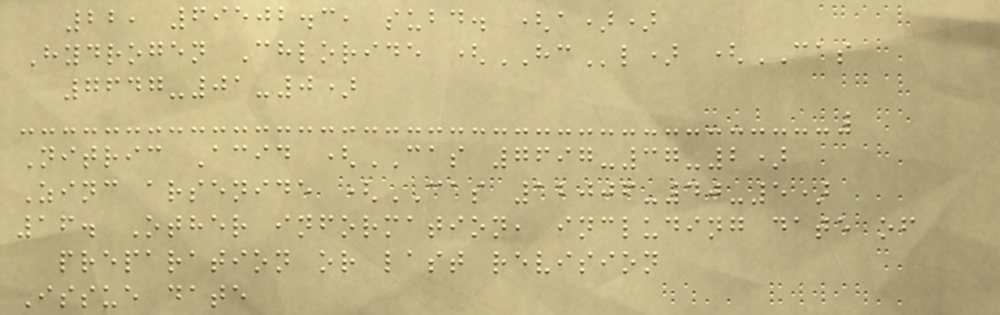22, 69502.3, subd. (a))
Hydrogen Chloride (HCl) (CAS
7647-01-0)
Nitric Acid (CAS 7697-37-2)
Zinc arsenide (CAS 12006-40-5)
16. Other information, including date of
preparation or last revision
Issue date
